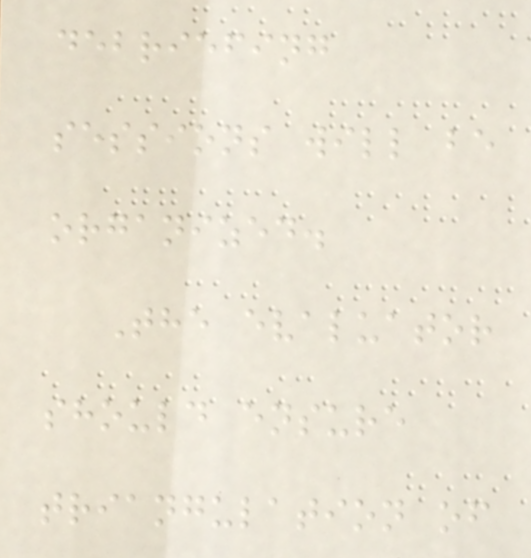debriefing
sessions will be
organized.
The evaluator
should ensure
triangulation of
